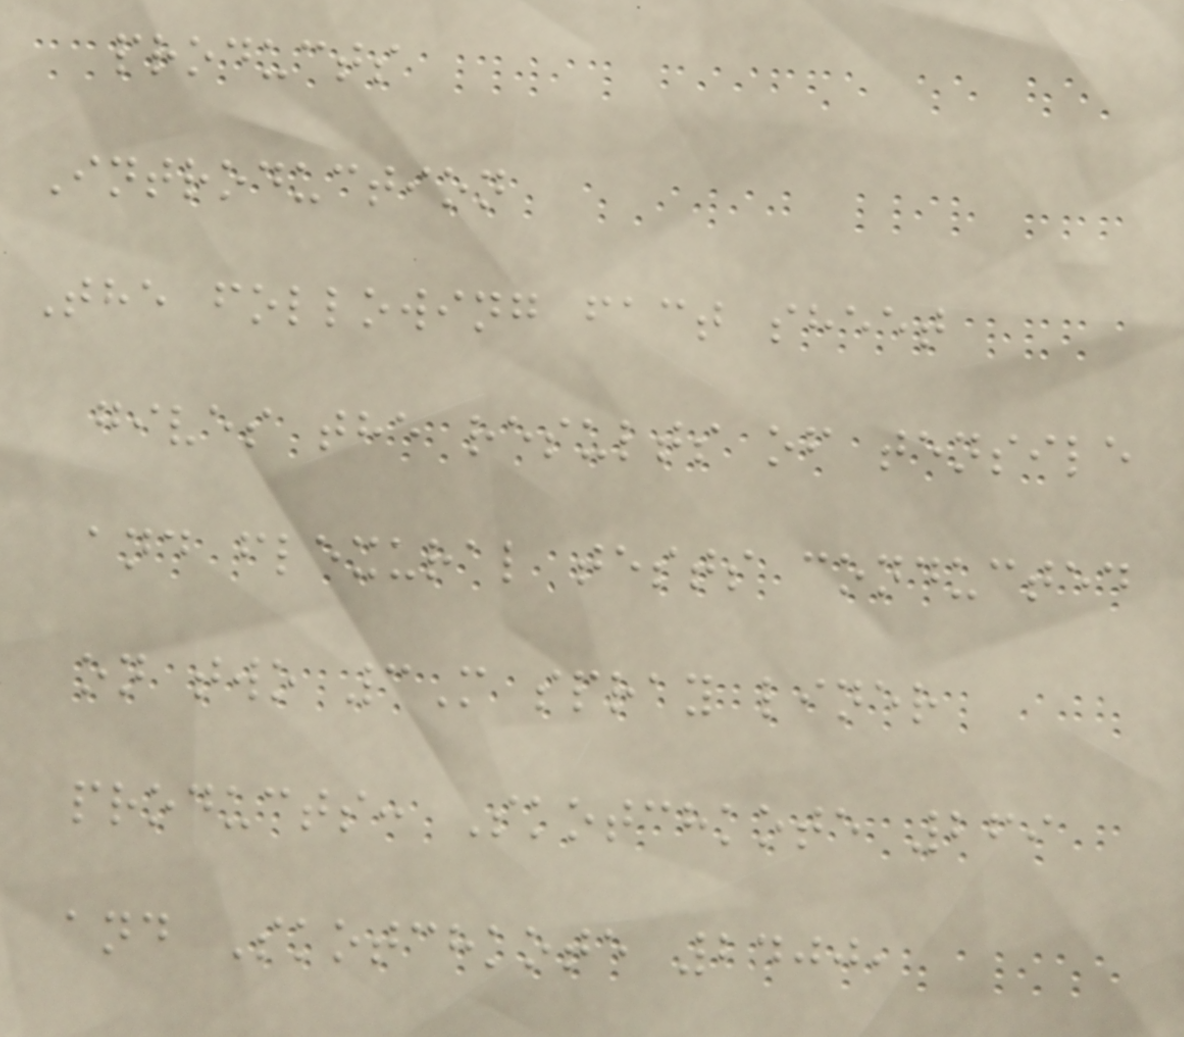products
Introduction
The following fact sheet
gives the results of tensile
and flexural tests conducted
on two 3M spray liner
products: Skotchkote 269
and Skotchkote 2400,
